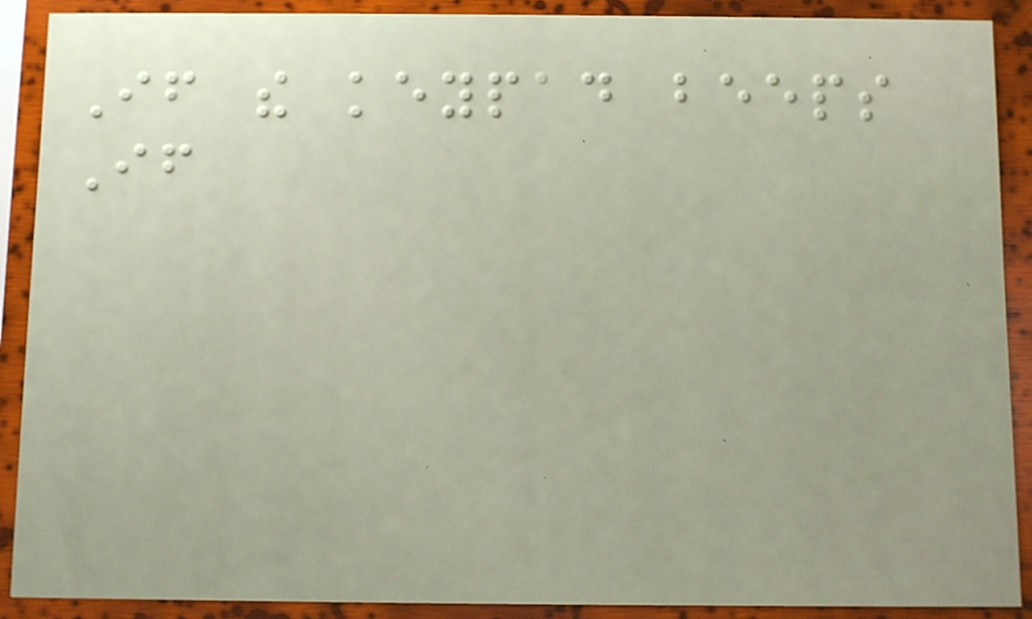If the keypad beeps
If
